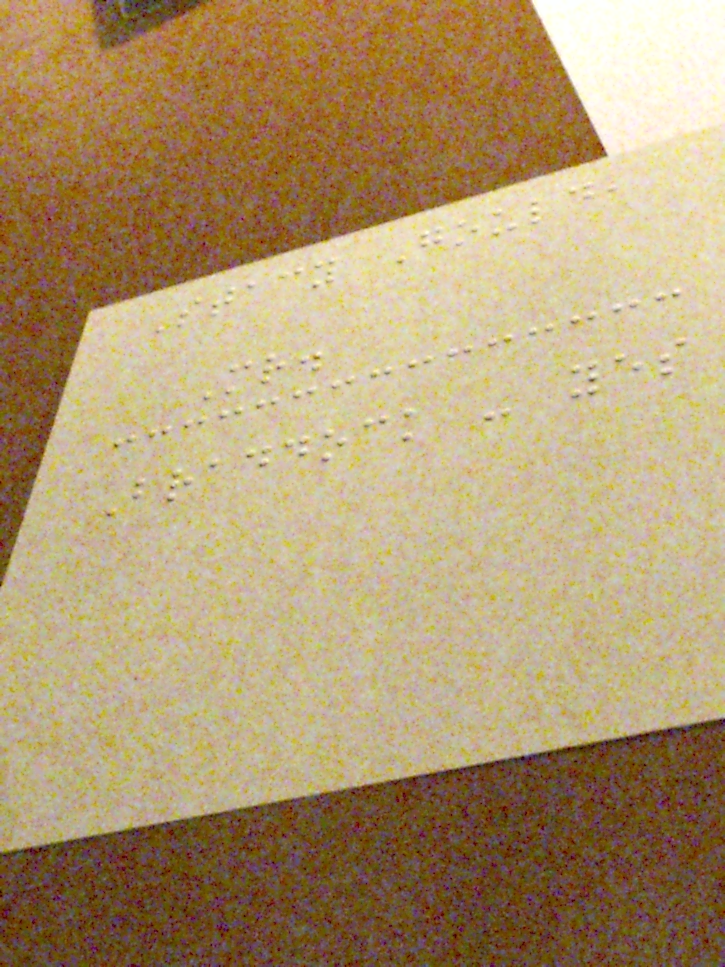Stacy Gould,
Mr.
Braddock - yes
